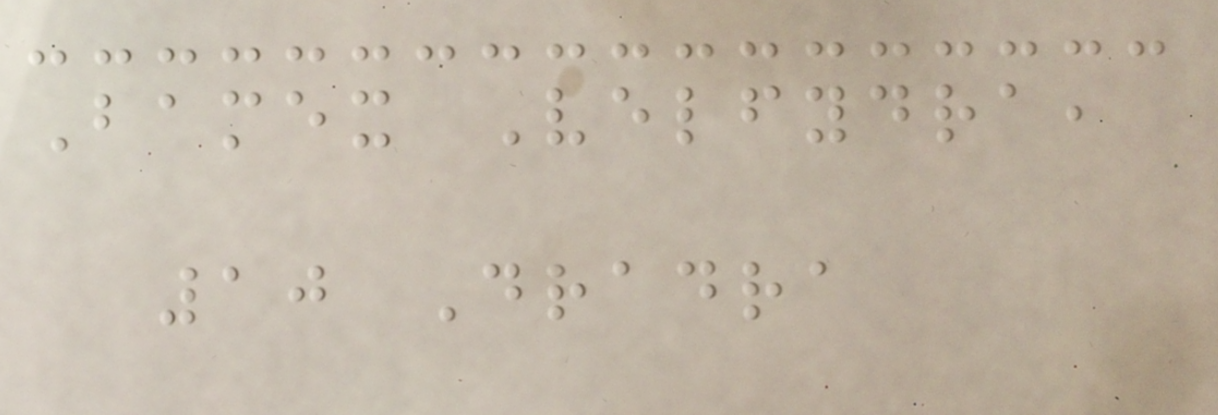Bamex Velfydra,
10 Dradra
